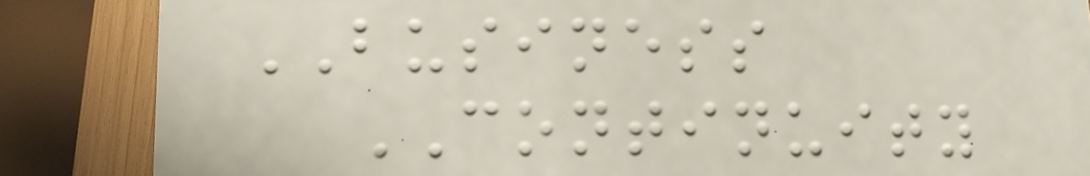BUSINESS
CONTINUITY
